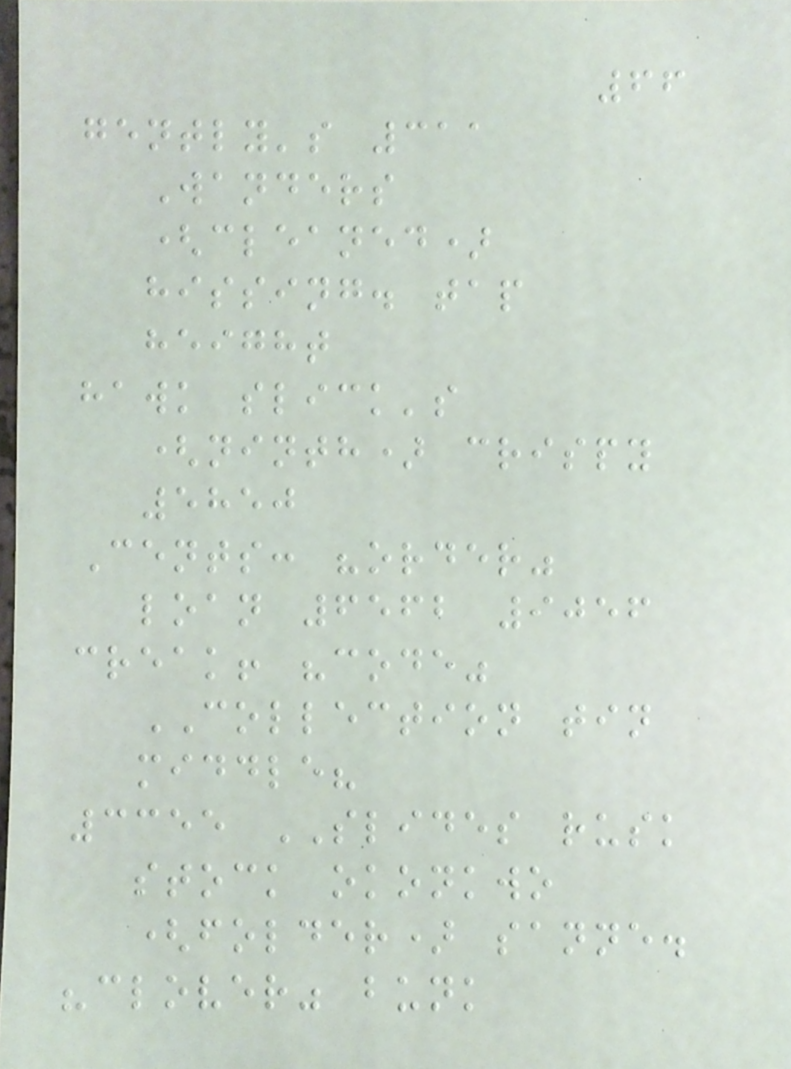66
gently's 311
Wanders
(cleaned)
hissing. tap
height
hawk slick's
(ninth) crispy
5850
Cents: "order"
loan 6562 9056
creak! "code"
COLLECTION tin
middle?
3355 SLIDES rusk
stock okonkwo
(folder) sanne.
"clover" bunk
